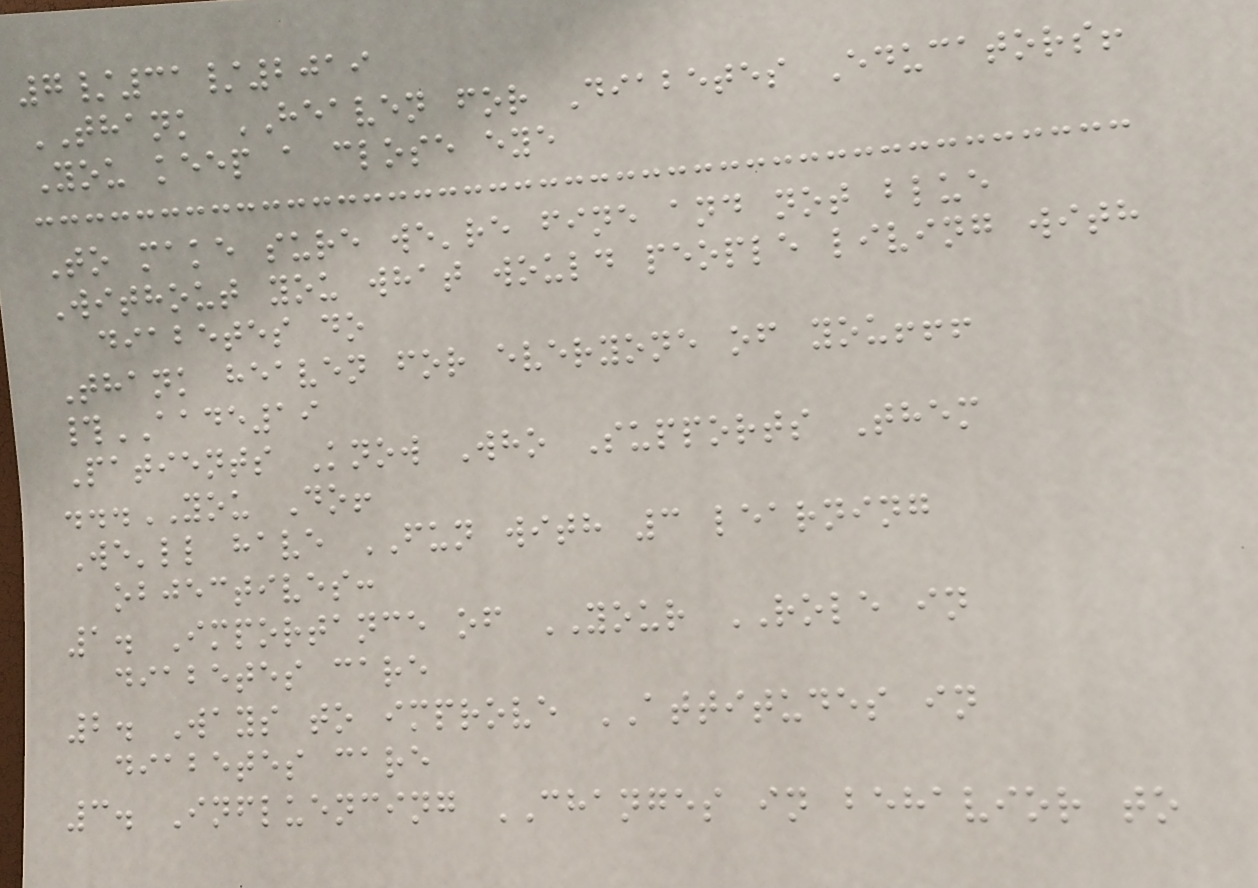7/31/2019
THANK HEAVEN for Diabetes Educators!
You keep a close eye
To make sure we're fine and not blue
Without you what would people living with
diabetes do
Thank heaven for everyone of you!!!
#AADE19
Patients Know Who Supports Them
...YOU Do!
We'll have FUN with 3 learning
objectives:
1. Importance of YOUR ROLE in
diabetes care
2. Ways to improve ATTITUDES in
diabetes care
3. Influencing CHANGES in behavior to
